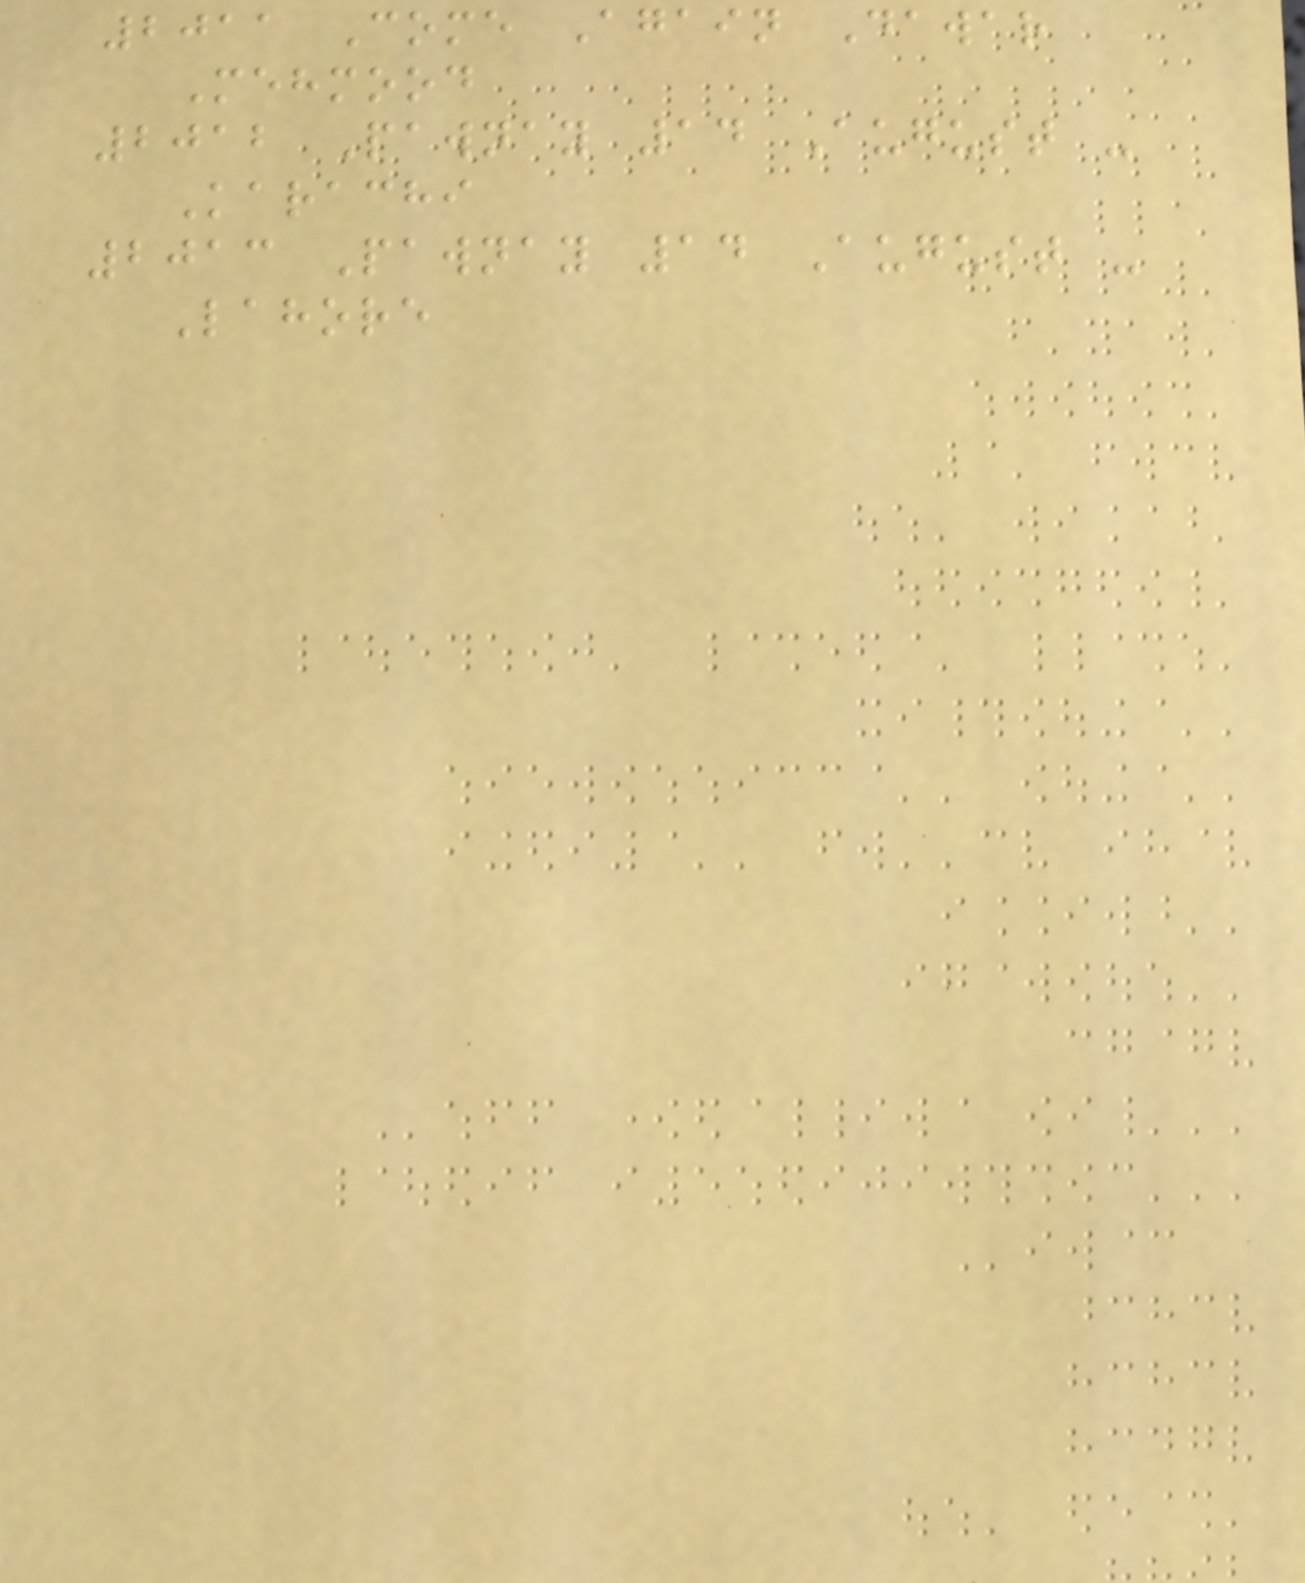2011 Come Again Dawar
Mehmood
2012 Pawnay 14 August -
Karachi
2013 Pawnay 14 August -
Lahore
